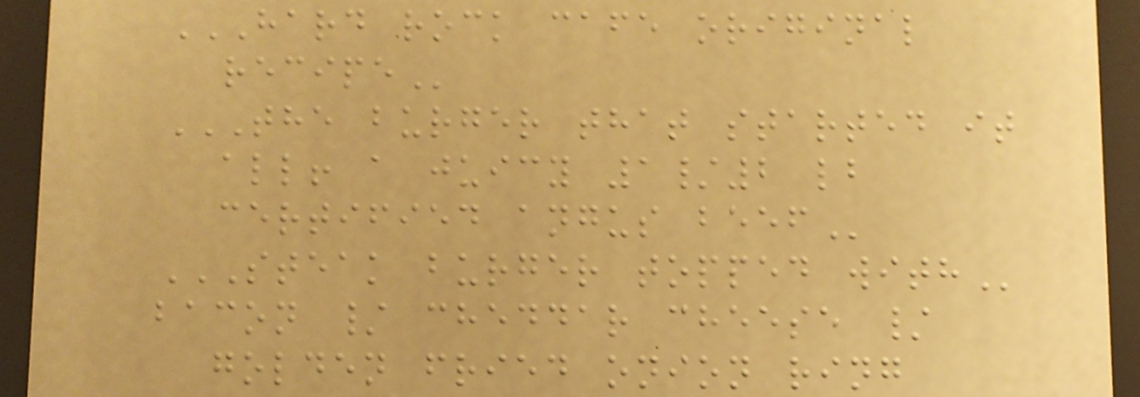HARD ROCK CAFE ORIGINAL
RECIPE
THE BURGER THAT STARTED IT
ALL! A JUICY 1/2 LB
CERTIFIED ANGUS BEEF
STEAK BURGER TOPPED WITH
bacon / cheddar cheese /
golden fried onion ring
